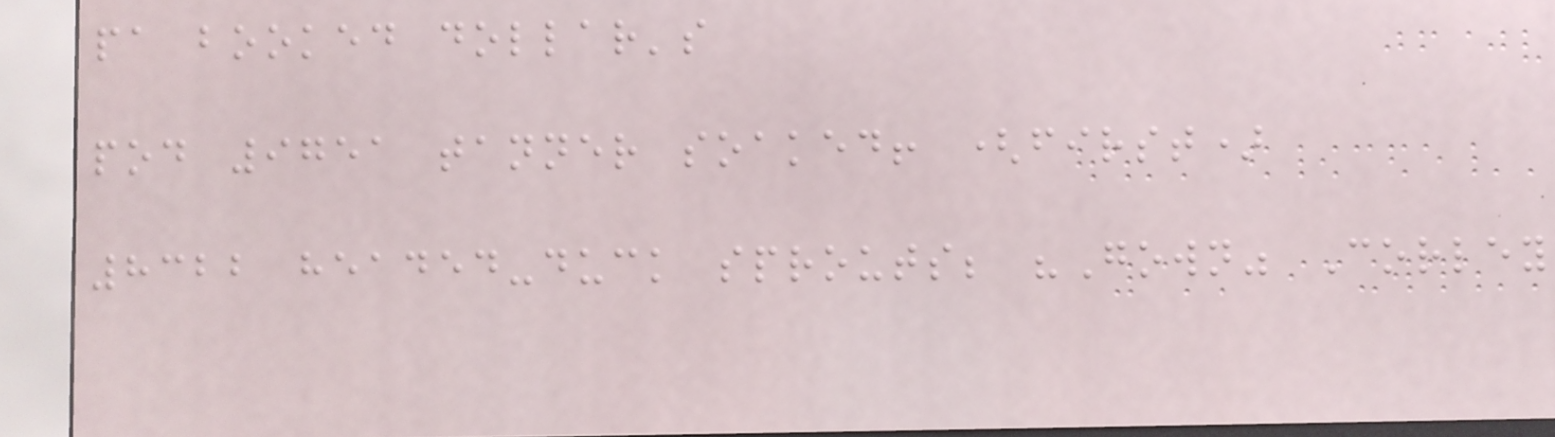pa booked dollar's
pod 9751 tanner soaked! (first)
8322 headed-duck sprouts; "Gown" Corley
